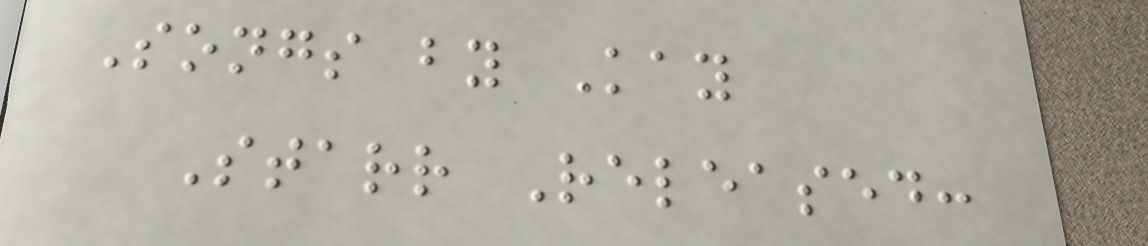Songs by Kay
Starr Released:
